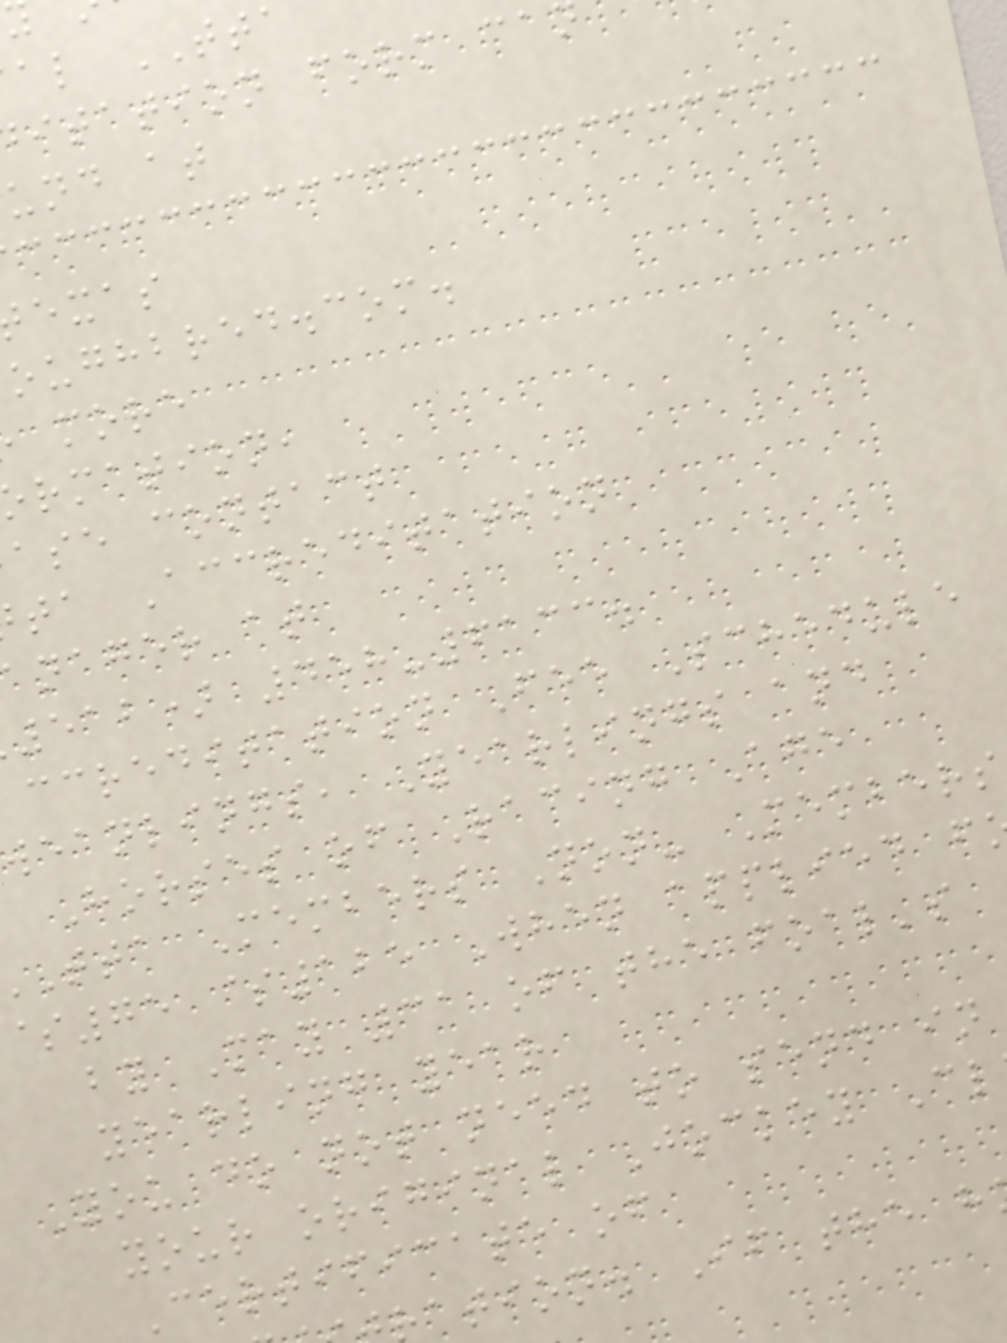al TTA
itation form ca
und at
exas
oughbred.com.
more
rmation,
ase contact
ta Accreditation
anager at
512) 458-6133.
ccreditation Fee Schedule
weanlings, Yearlings and
Horses of Racing Age
tta Members Non- Members
$75 $125 When applied f
by May 31 of the foal's
yearling year
You do not need to send in
your original Jockey Cl
Certificate of
ation. If the h
